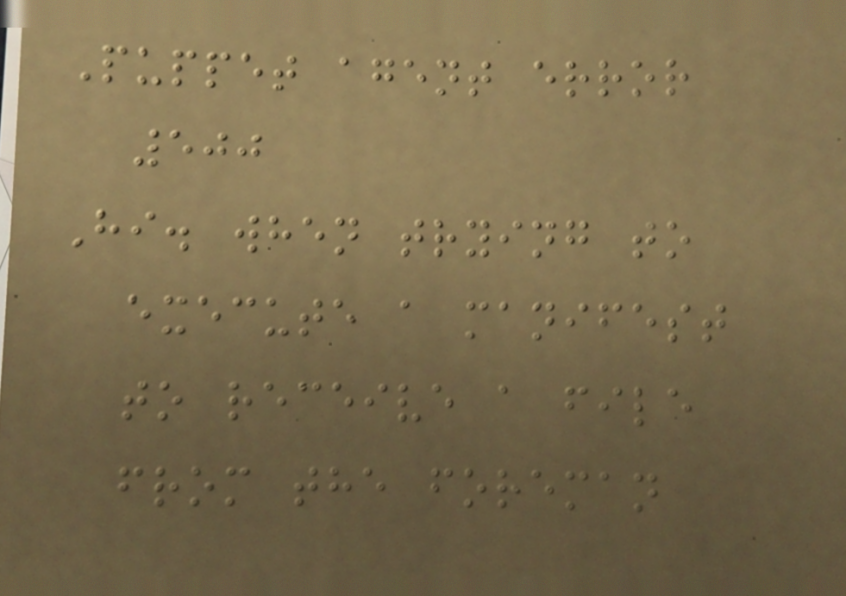Puppet agent error
500
Hi. when trying to
execute a manifest
to receive a file
from the foreman
